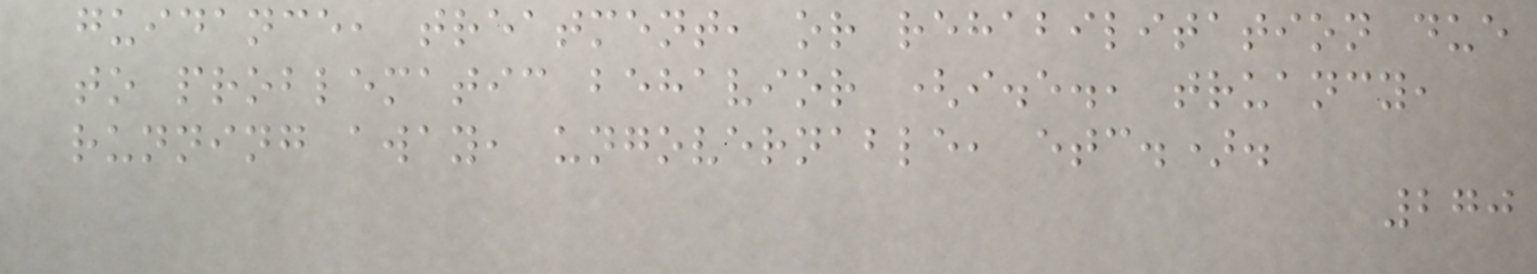guidance, treatment, or rehabilitation due
to problematic behavior (i.e., truancy,
running away, ungovernable, etc.).
270
